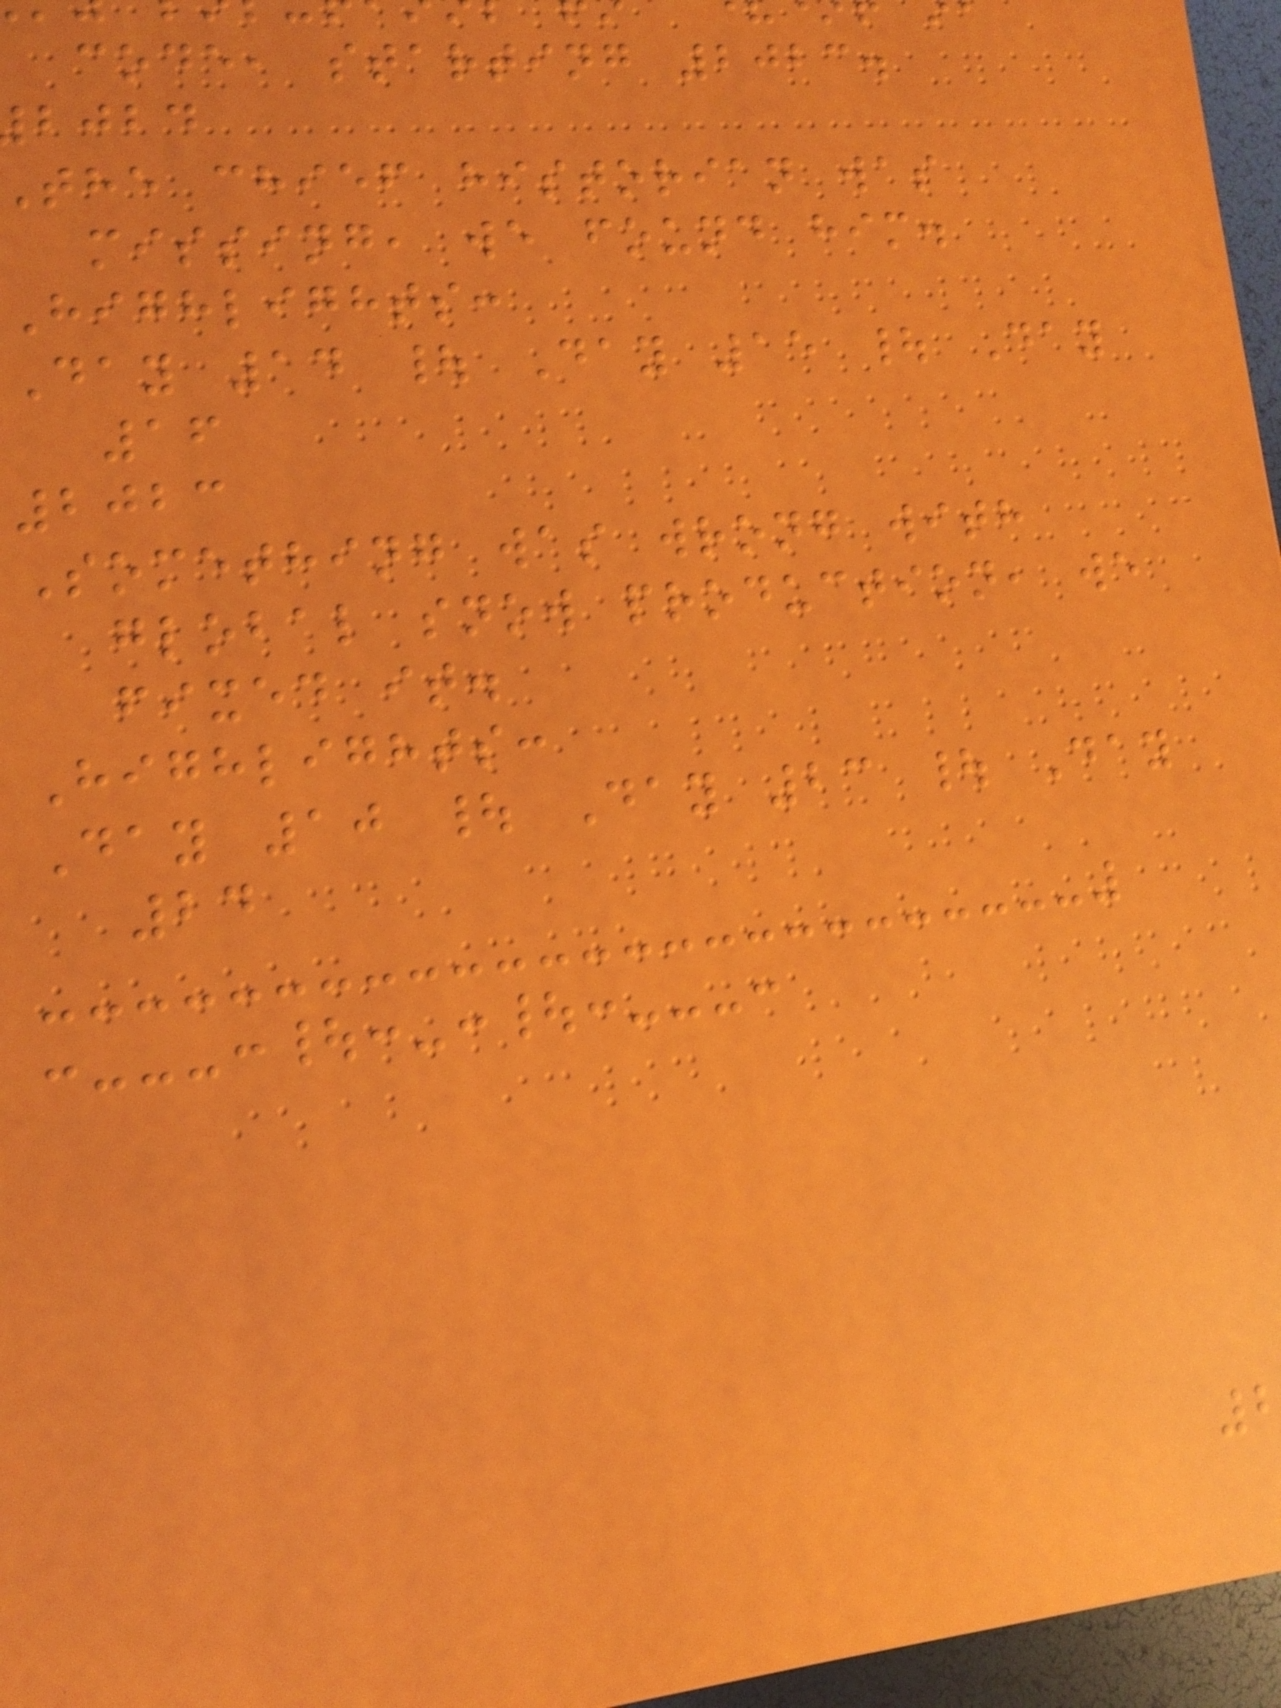code, starting 2023.
bjbd
the chief historian was
missing, we found him.
Highlights:
Day 14 | Day 15 | Day
16
2023
Something was wrong with
global snow production, we
fixed it.
Highlights:
Day 10 | Day 23 | Day
24
:---:|:-:|:---:
